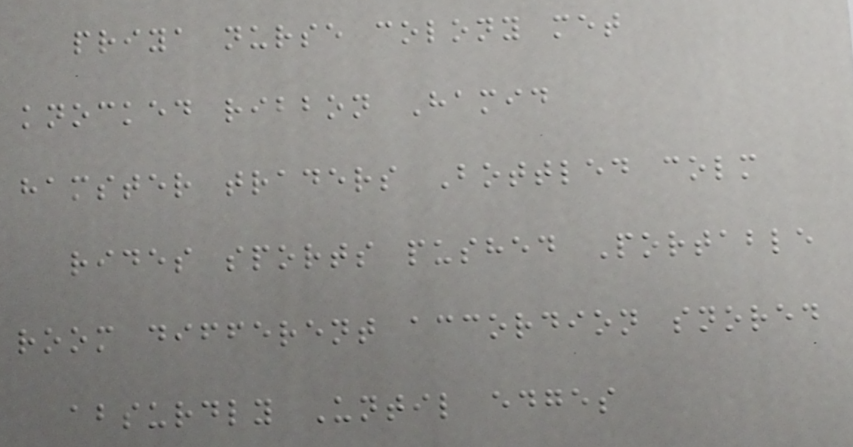priya nurse colony met
knocked ribbon Hamid
hamster traders Bottled colm
rides sports pushed Portable
room different accordion snored
absurdly Until edges
